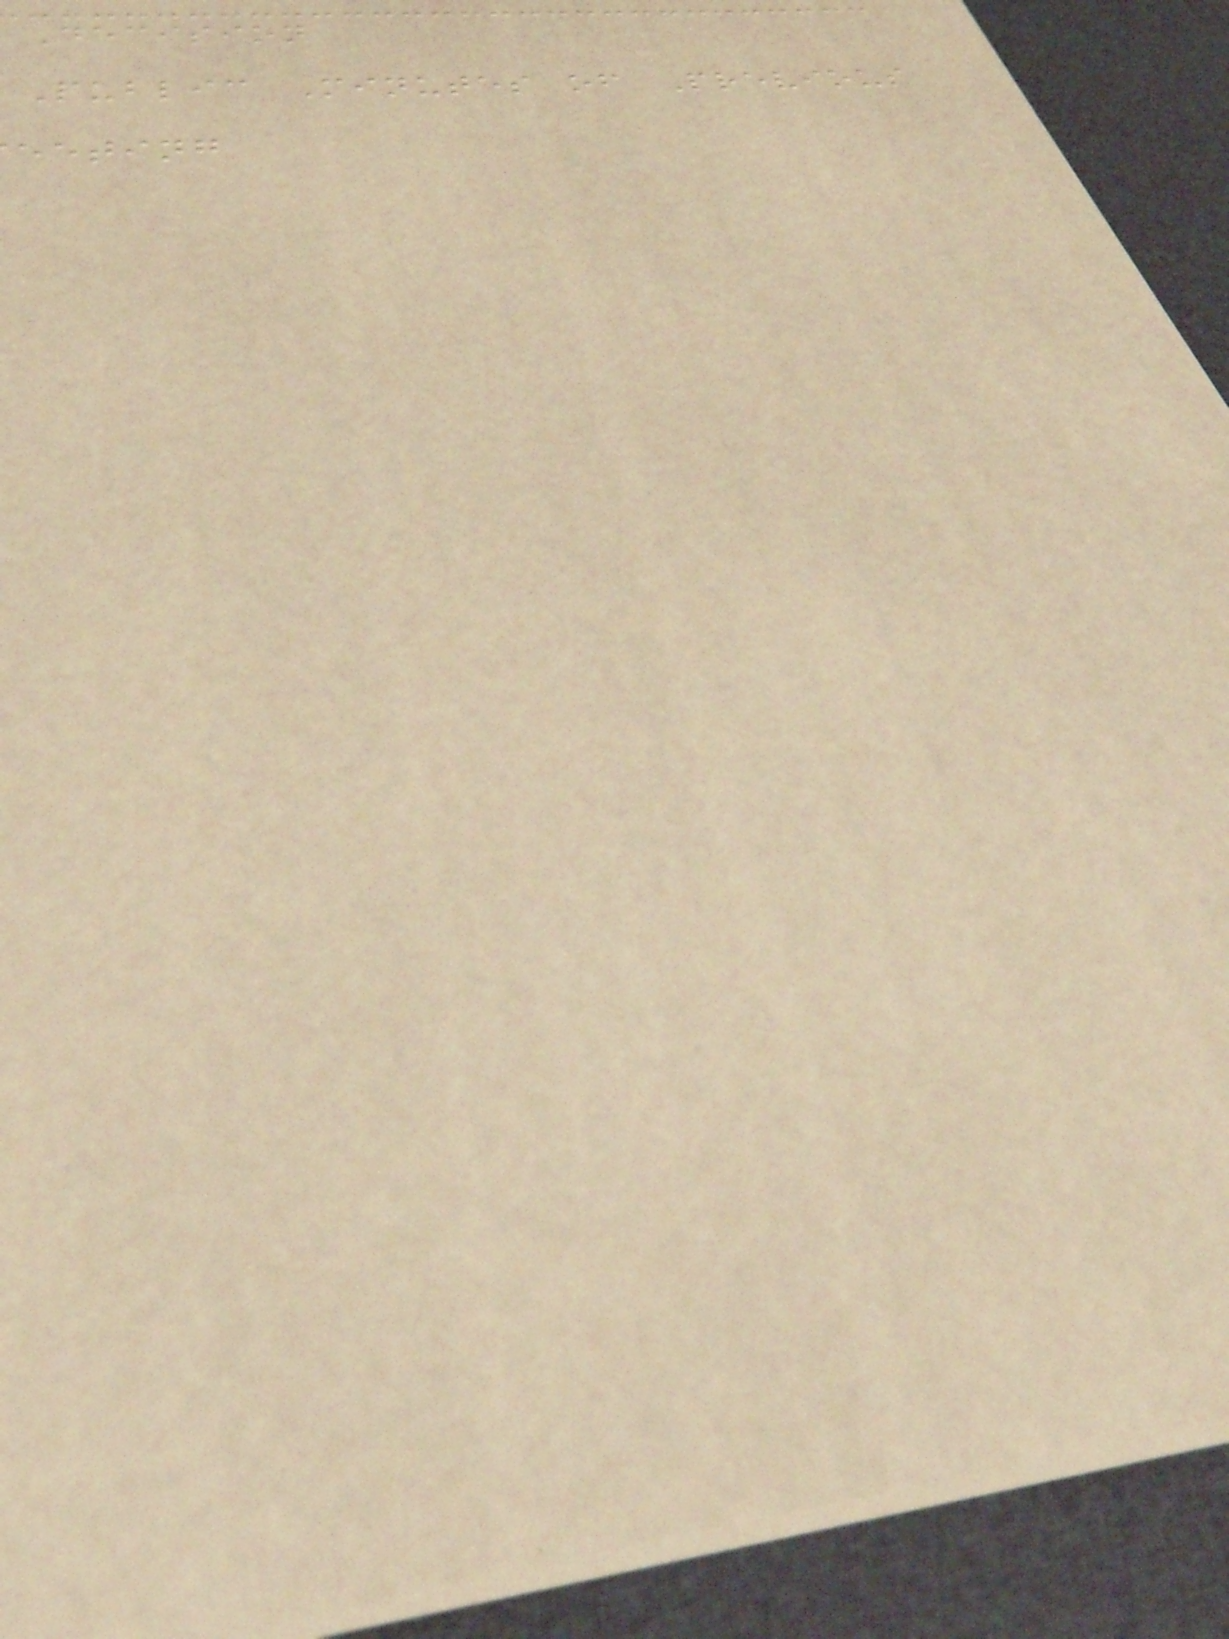Decision
Public Minutes of Previous
eeting
